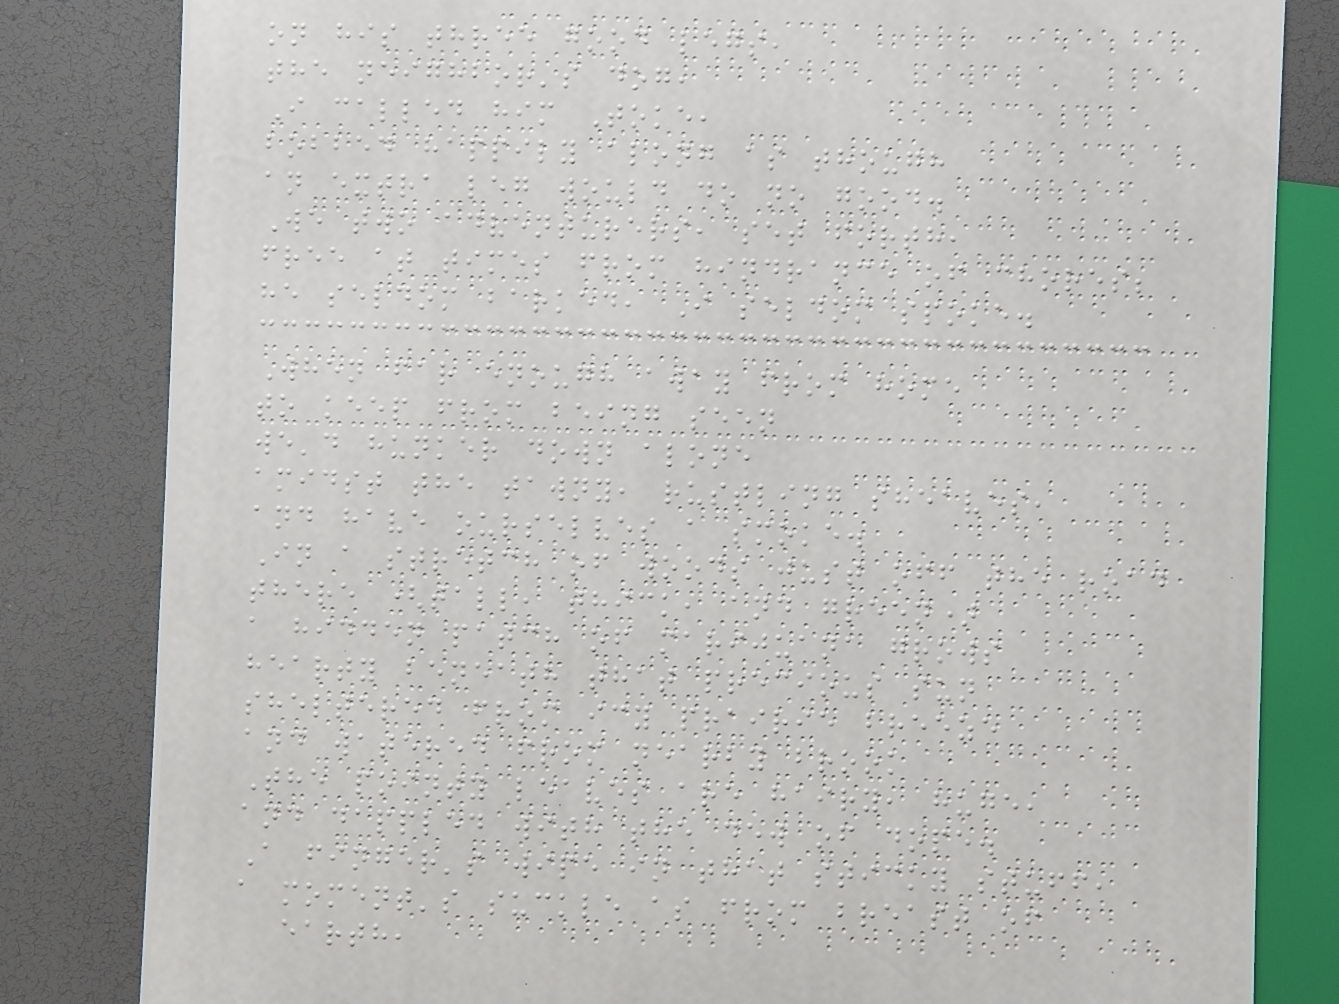on his three good legs,
the neighbor's dog,
I called him Toke,
bobbed happily along as though
an extra leg would do no good.
We two adventurers, set forth,
free at times from hindrance of chores;
he seldom barked, I seldom spoke.
When far enough away from home
to keep from being seen
we'd hunker down alone
amidst the tawny, rustling sheaves,
and have ourselves a smoke.
In a stretch of woods just off the road
there (tall, thick, and green)
a hidden patch of marijuana grows
hearty beneath that precious sun
sheltered from icy prairie breeze
and watered from nearby brook
The pointy leaves are hairy, huge,
and dappled with the dew of dope.
A finger's wipe in that sticky stuff,
a moment's suckle as from breast of
earth,
